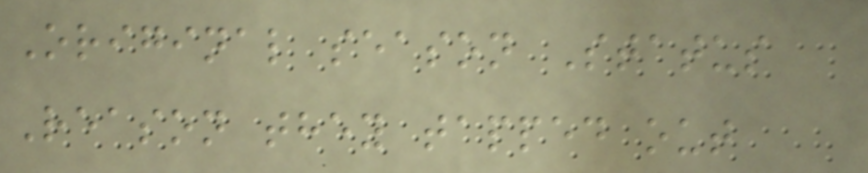Original season Status
Reason they tapped out
